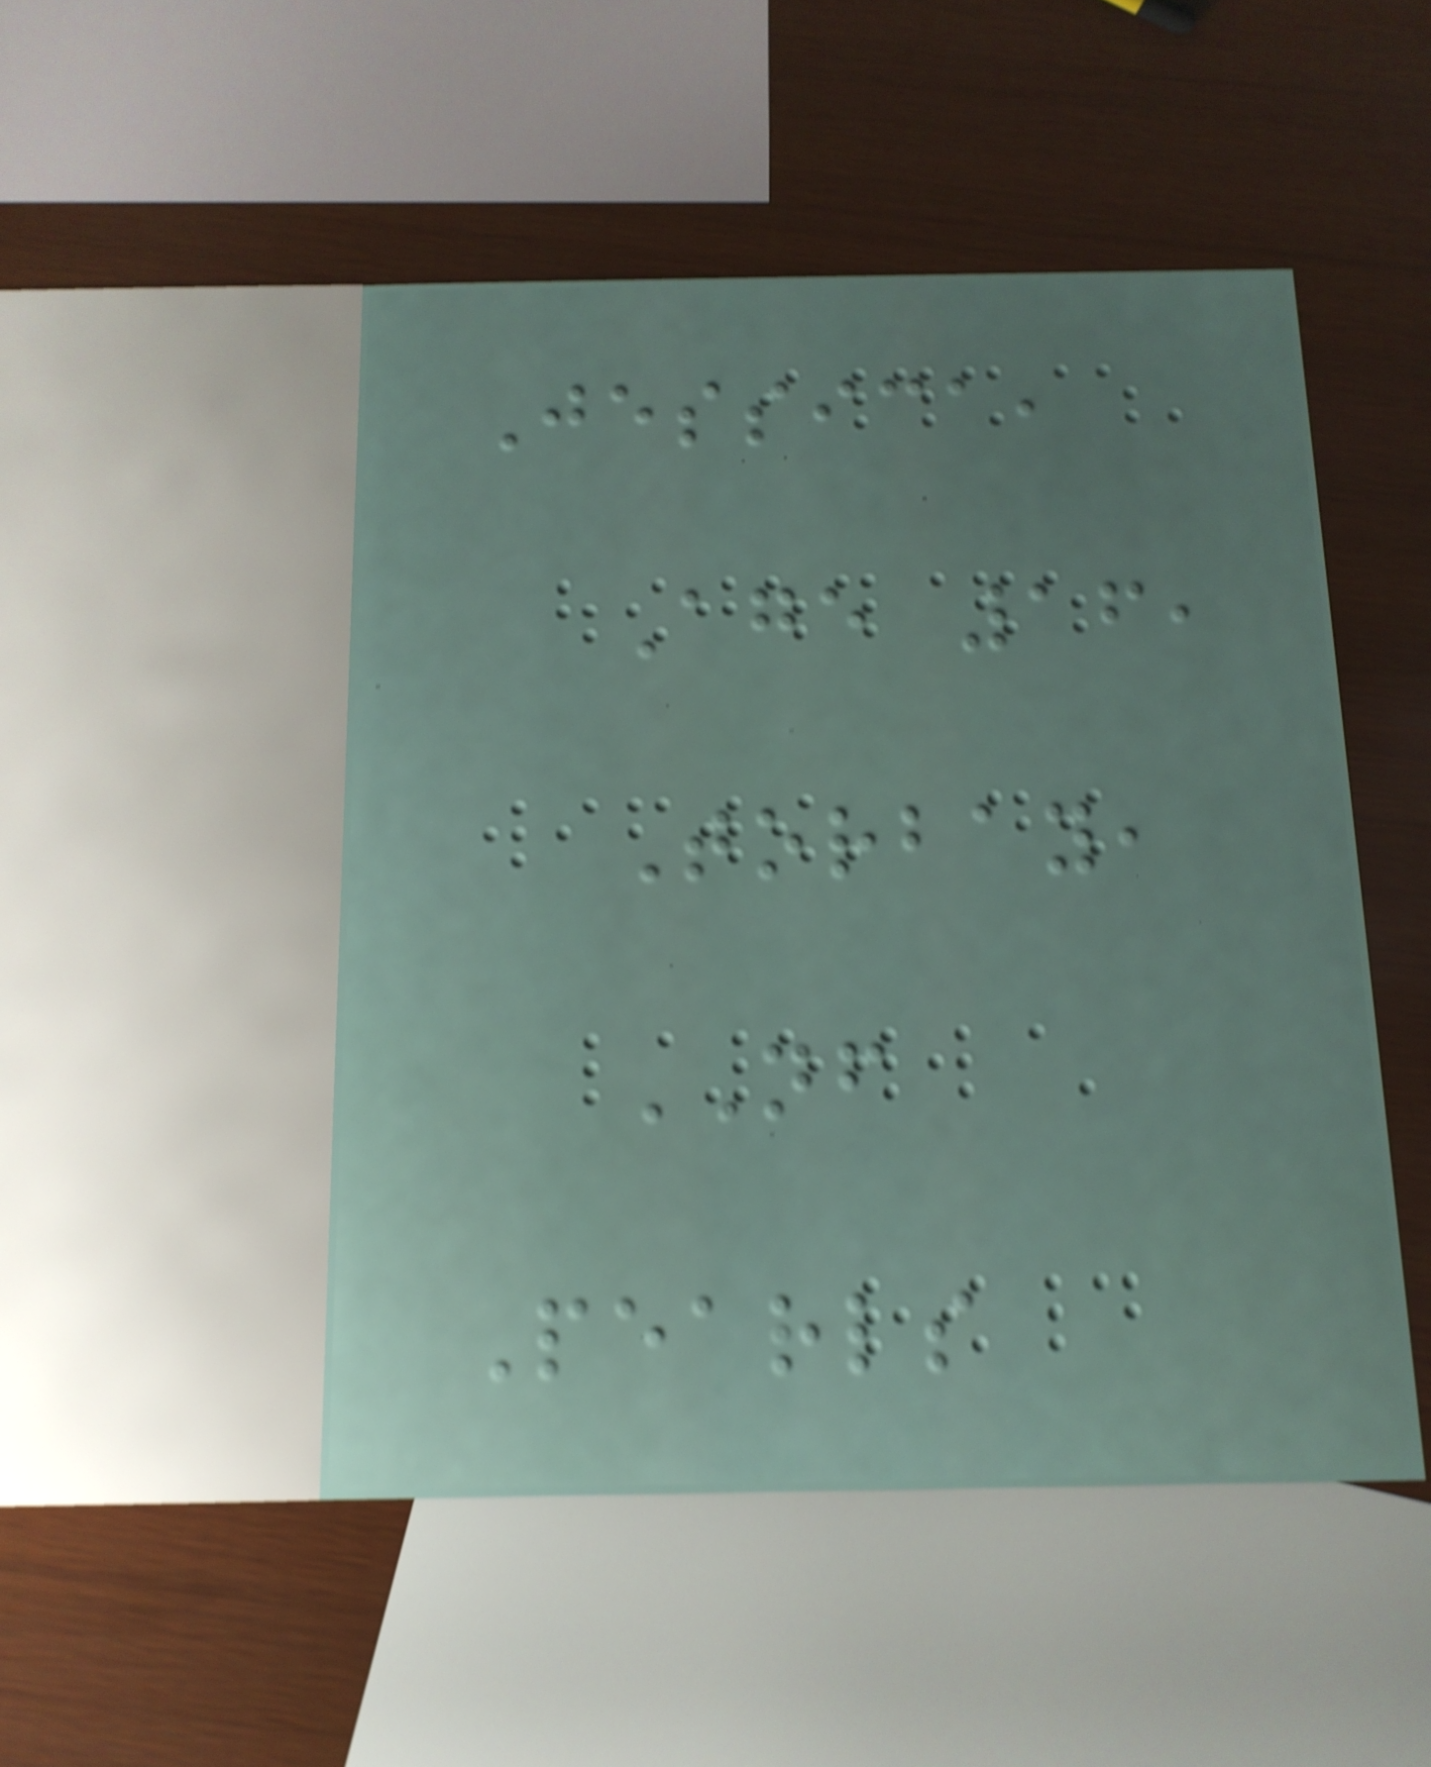Jessica,
Age 16,
Torbay,
NF
Pearls
